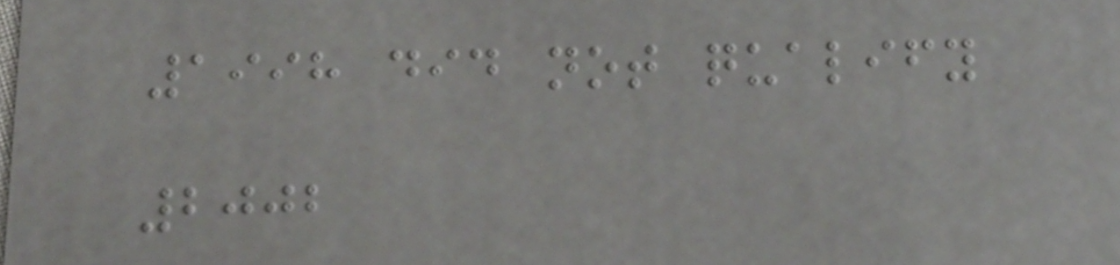1998 did not qualify
2002
